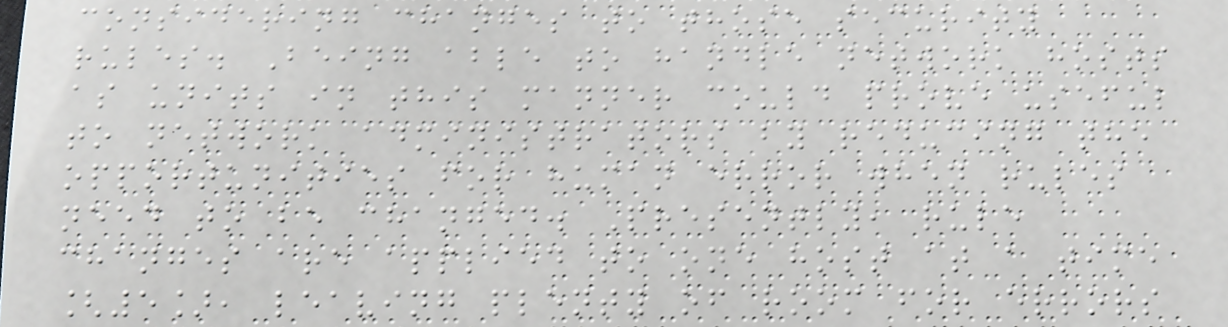considering changes to those security
rules. Being able to handle network hosts
as units in this manner could prove useful
to network administrators by reducing the
opportunities for human error when rules
need to be changed. Presently, rule
changes are applied to one host at a time
[5], leaving plenty of room for errors
